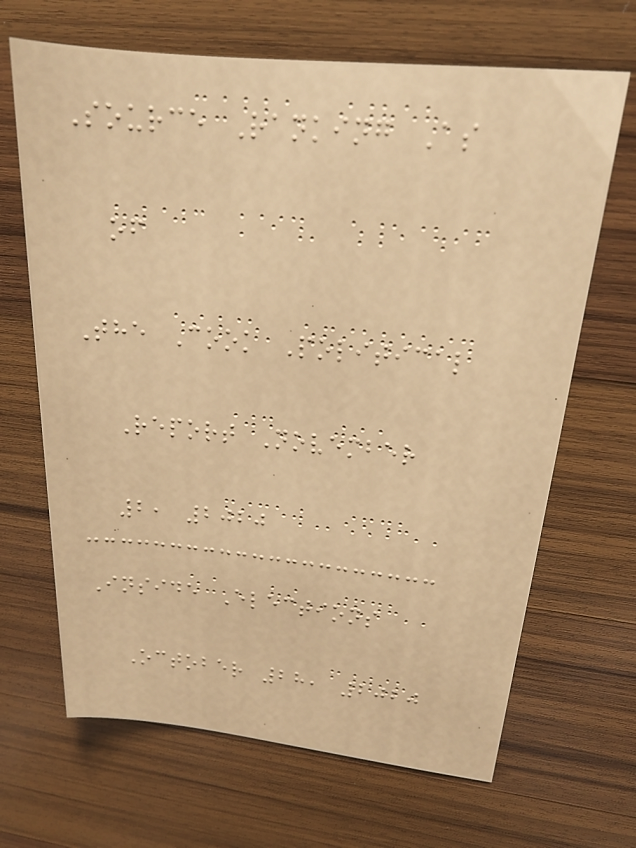Source Ranking As
of
The Cook Political
Report November
2, 2020
Inside Elections
October 28, 2020
